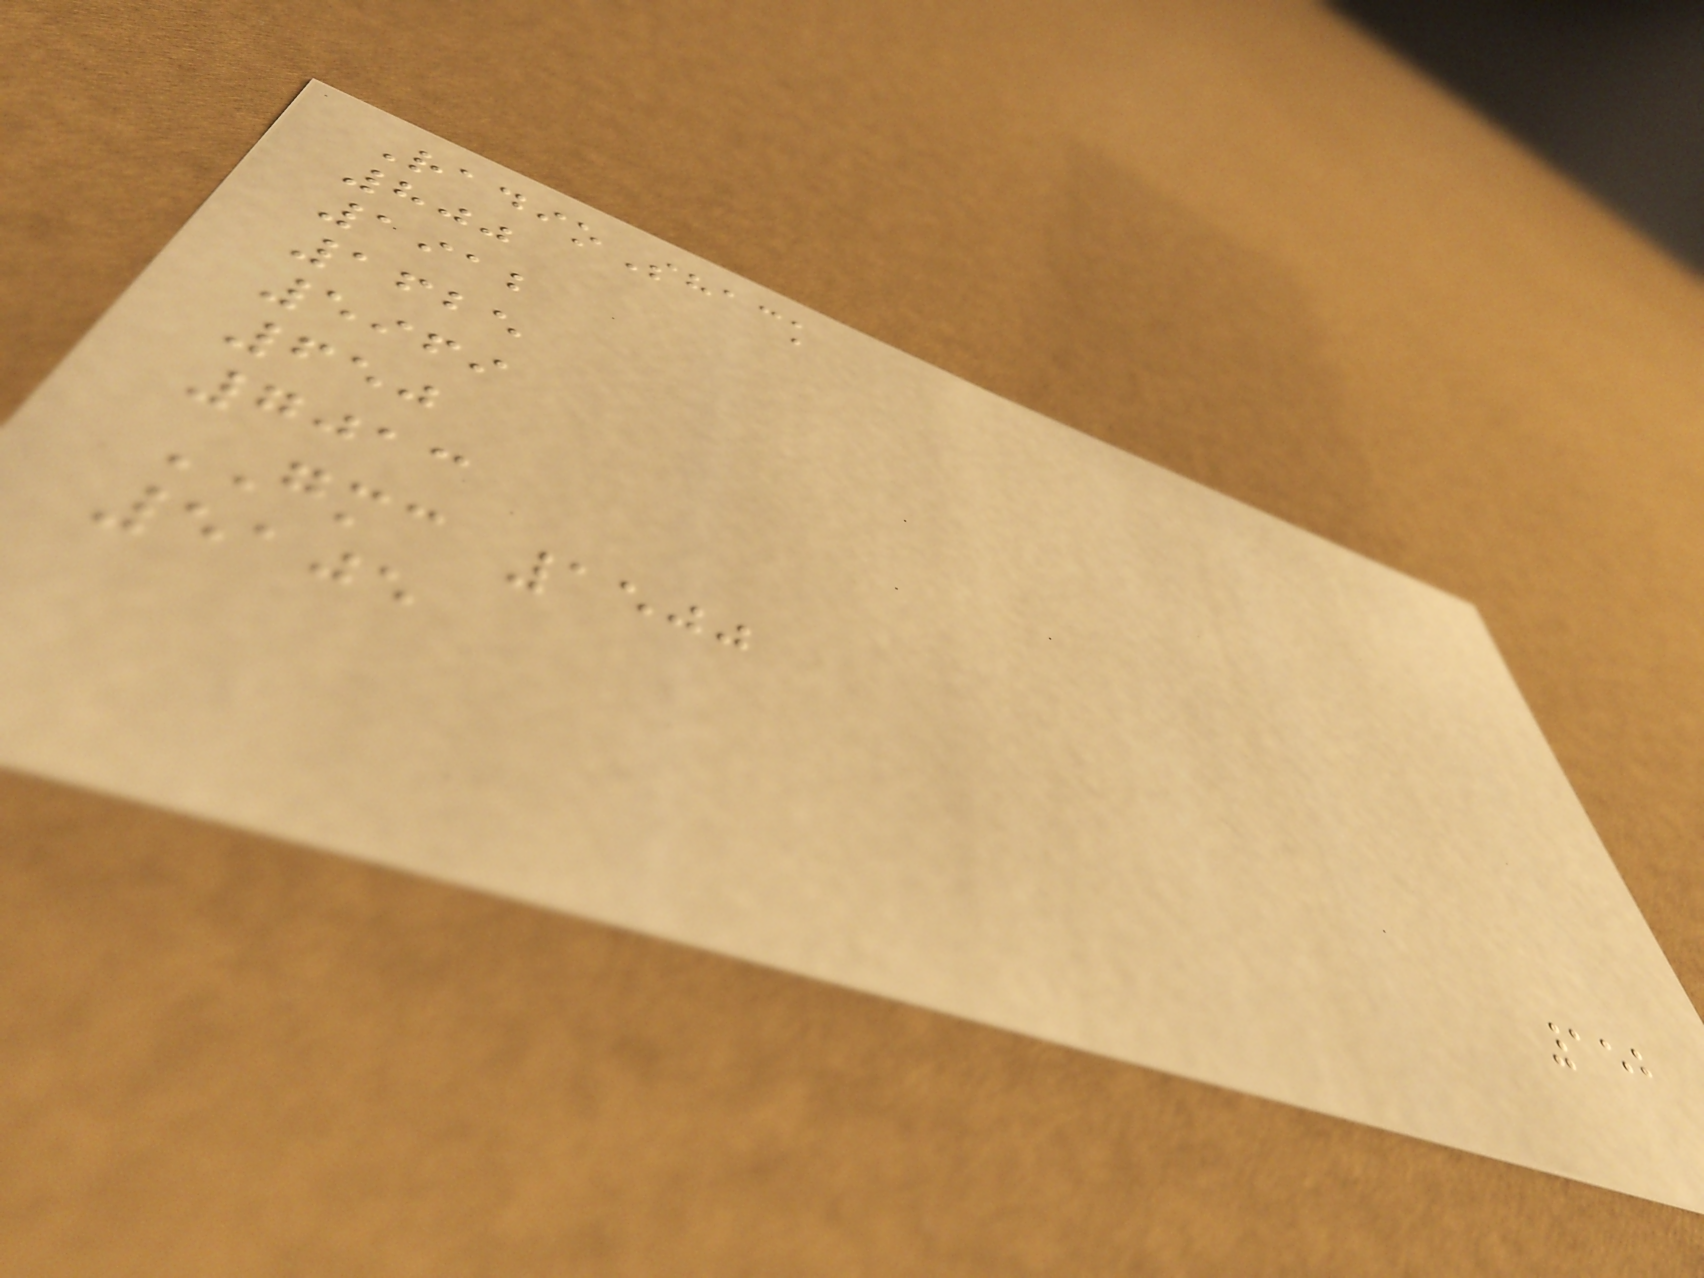RadioShack
800
1912
1625
5969
650
7013
GMC 1500
5105
152
